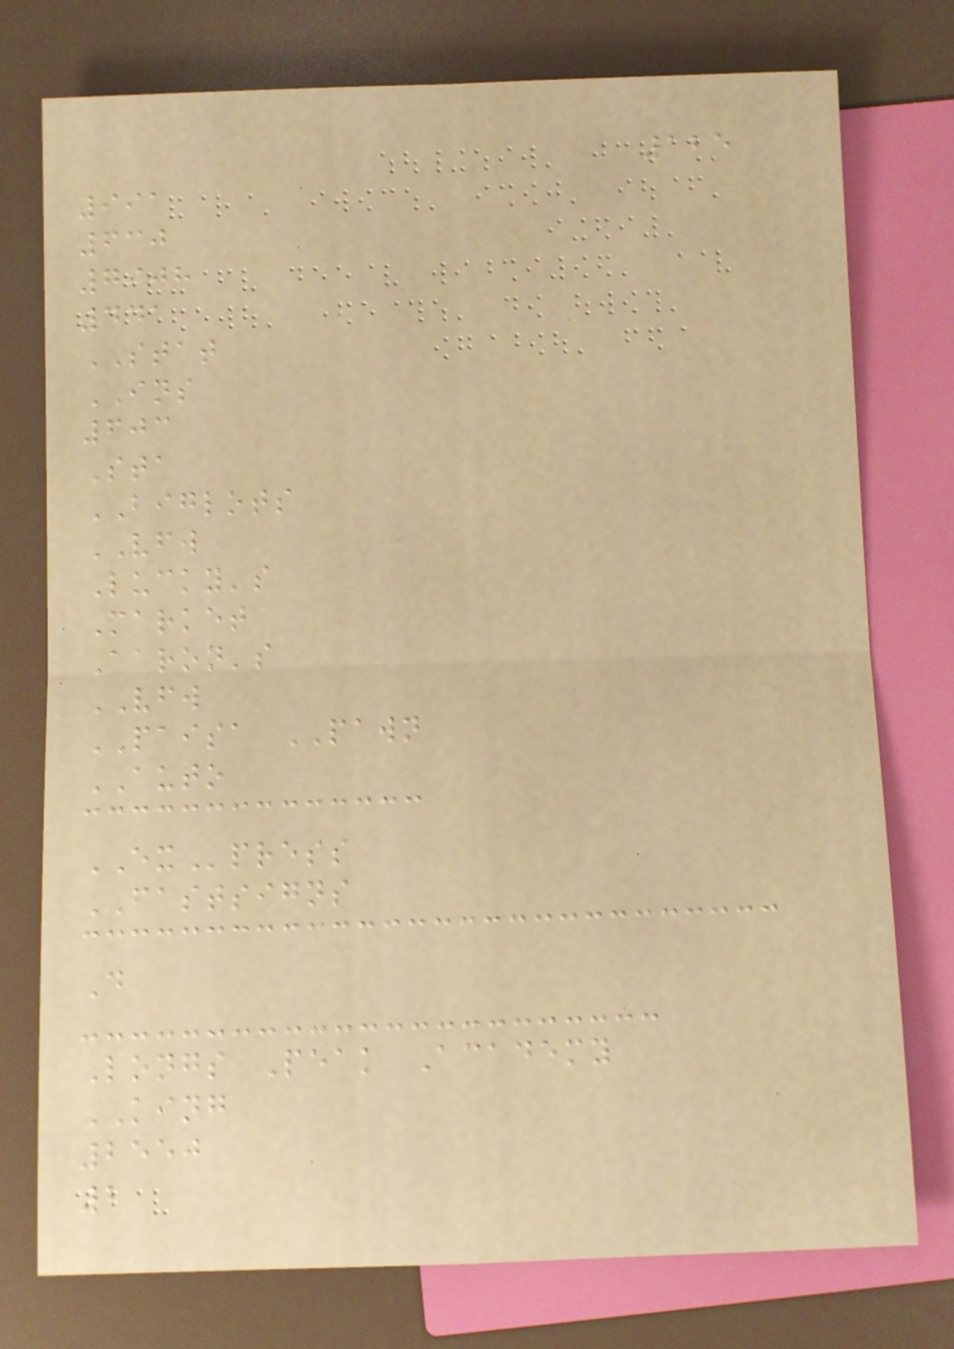125
991
630
7908
441
STAT
INS
603
Sta
BIGLOTS
VFW
Lucky's
Market
Aaron's
VFW
PAISA PAWN
AUTO
EXpress
FASTSIGNS
D
Longs Peak Academy
KING
2550
2
